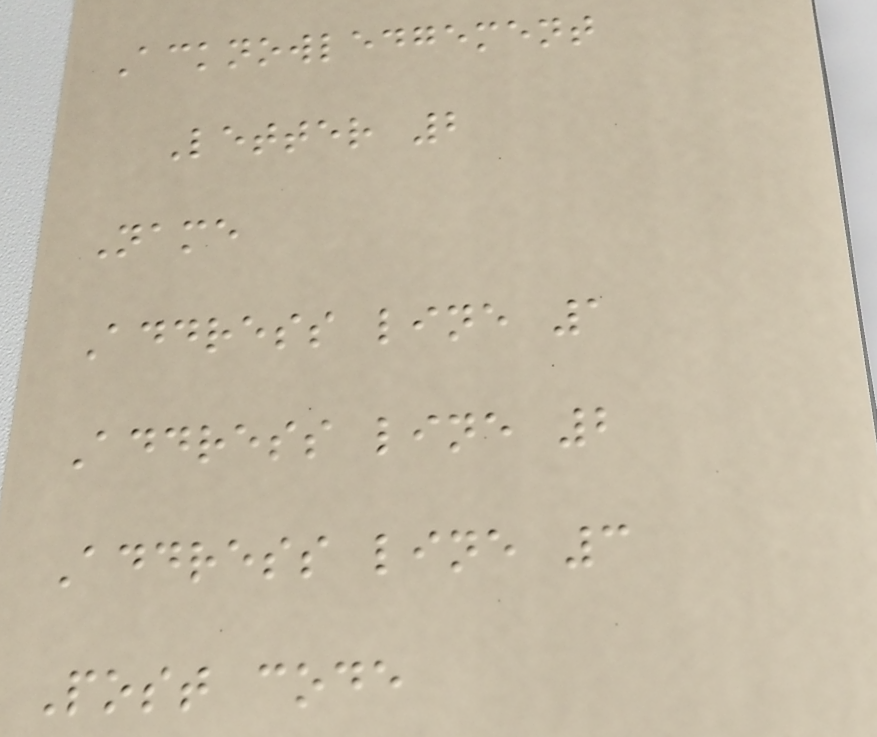Acknowledgement
Letter 2
Name
Address line 1
Address line 2
Address line 3
Post code
